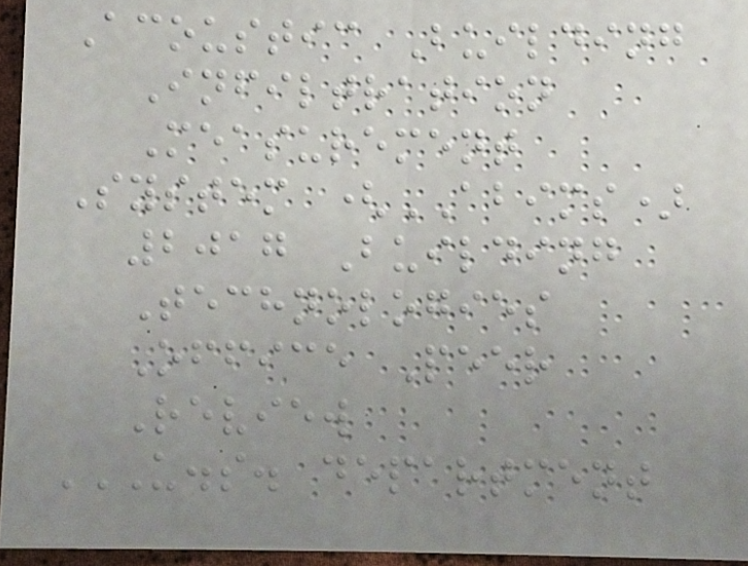Acoustic Building
Infiltration
Measurement
System (ABIMS)
2017 Building
Technologies
Office Peer
Review
U.S. DEPARTMENT
